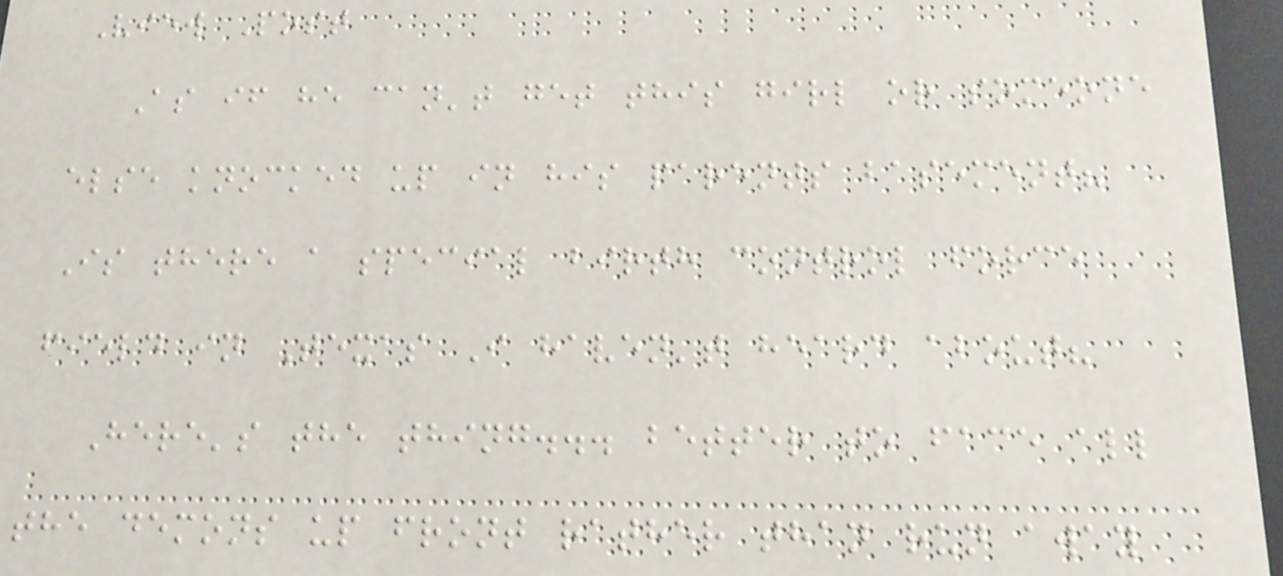View Post
As if he can't get this girl or someone
else knocked up in his parents basement?
Is there a special birth control force
field in Texas I haven't heard about?
Here's the thing... better to face all
the demons up front rather than run away
